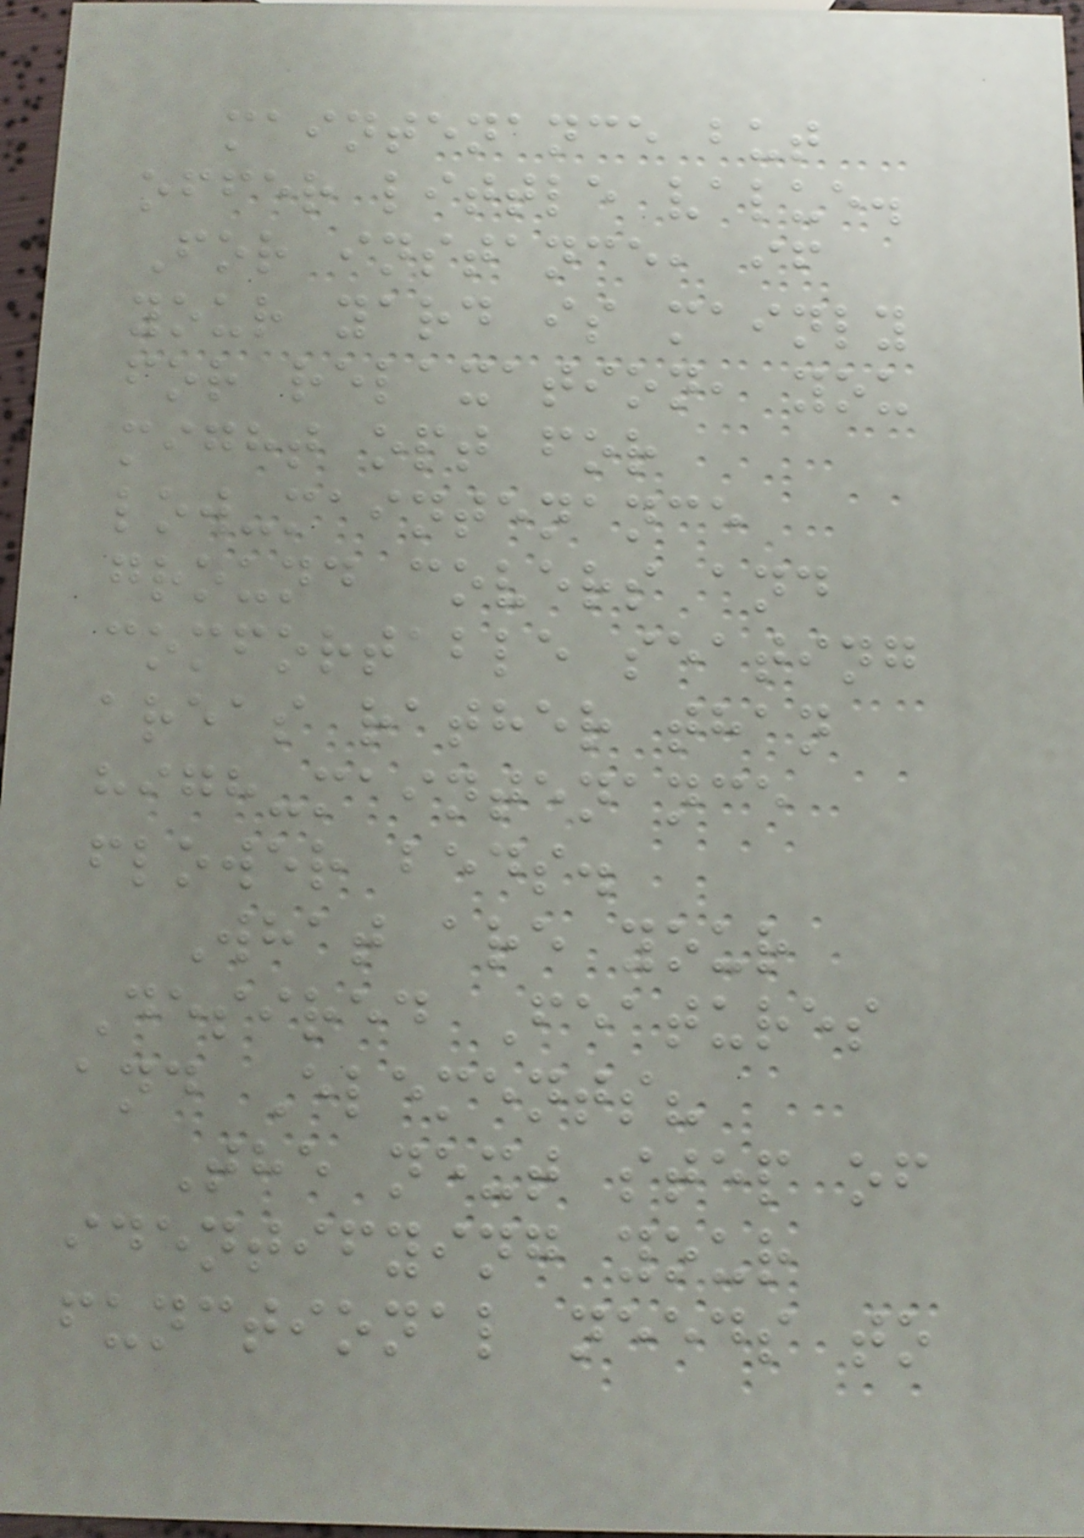maintenance but
offer little value.
For instance, if
your yard is mainly
for relaxation, you
might opt for
low-maintenance
ground covers and
comfortable seating
areas rather than
high-maintenance
flower beds.
What are your
Desired Features
and Elements?
The next step of
identifying your
functional needs to
